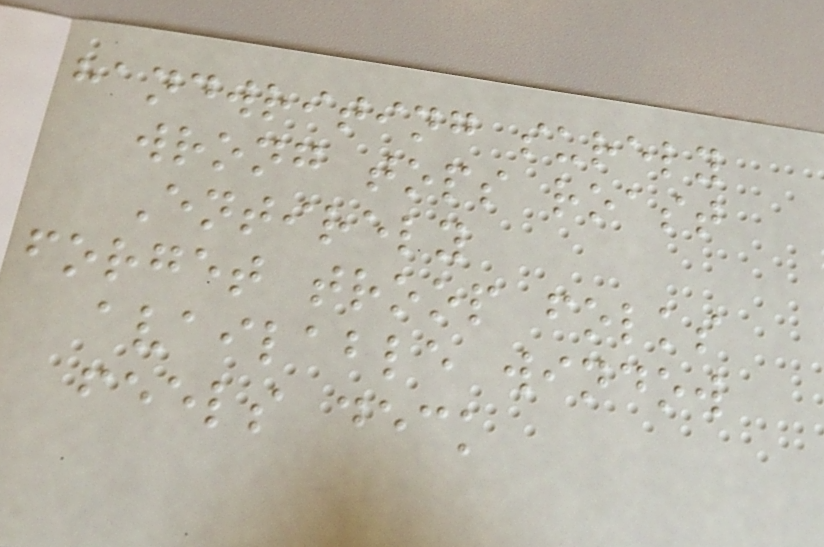handwriting surely
wrong tops roast
Entirely
forget troop folks
available window
feels deck
